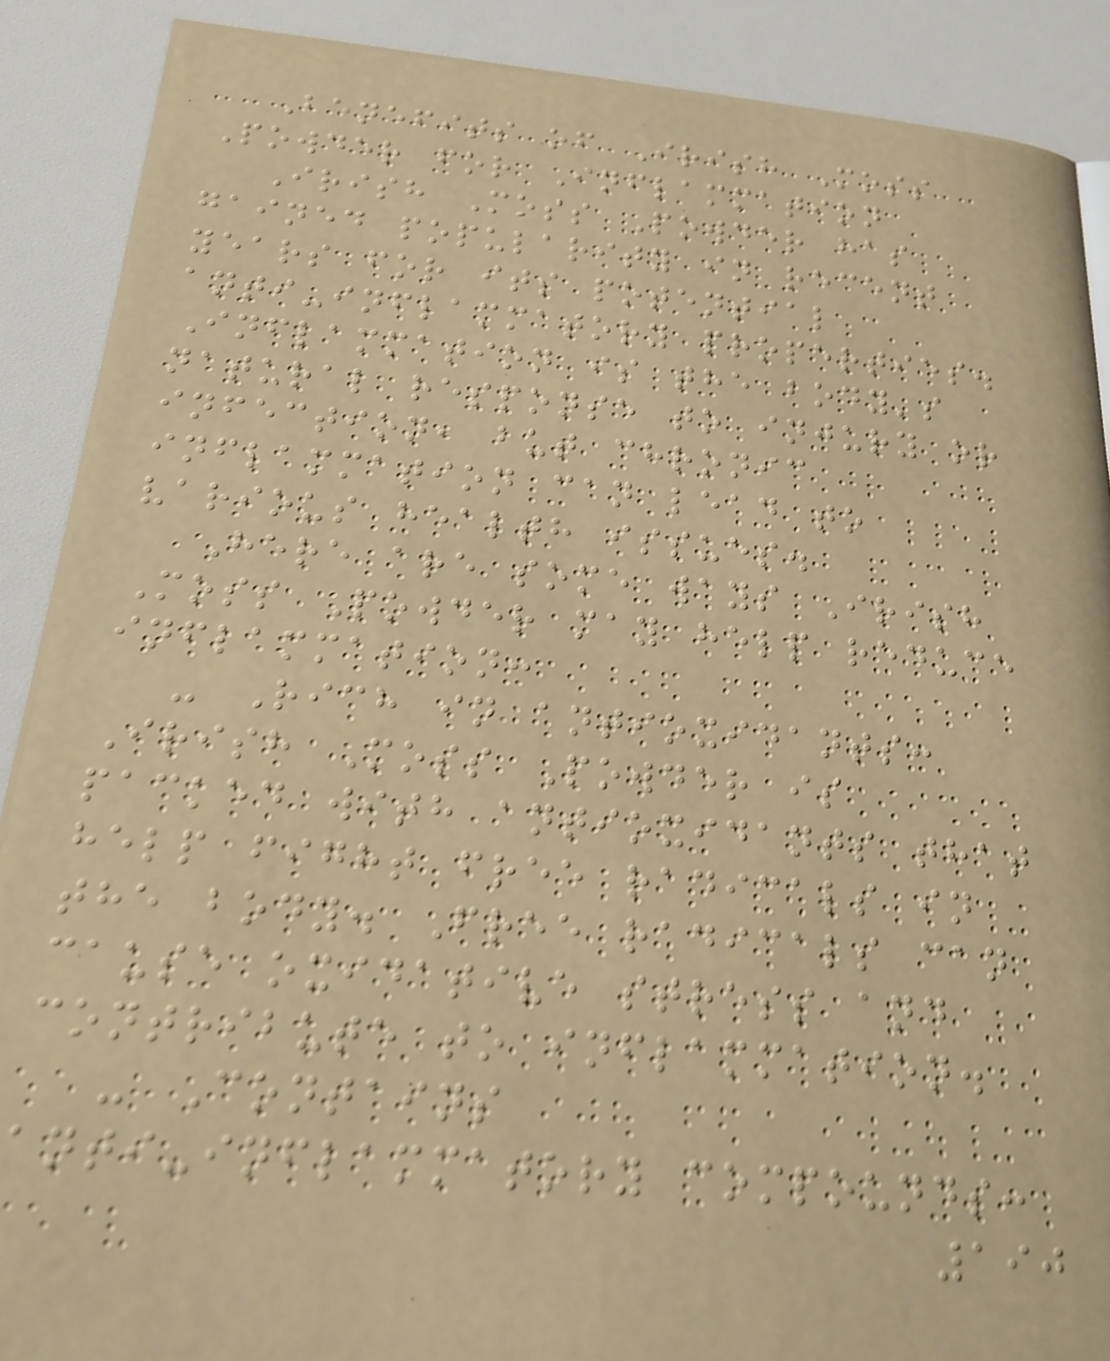Benefits of Irish Moss
Powder for Inflammation
Irish Moss Powder has
gained popularity in recent
years for its potential
anti-inflammatory properties.
Inflammation is the body's
natural response to injury or
infection, but chronic
inflammation can lead to
various health issues.
Here are some ways Irish
Moss Powder may help reduce
inflammation:
- Rich in antioxidants:
Irish Moss Powder is
packed with antioxidants that
help fight free radicals in
the body. Free radicals can
cause oxidative stress and
contribute to inflammation.
- Contains
anti-inflammatory compounds:
190
